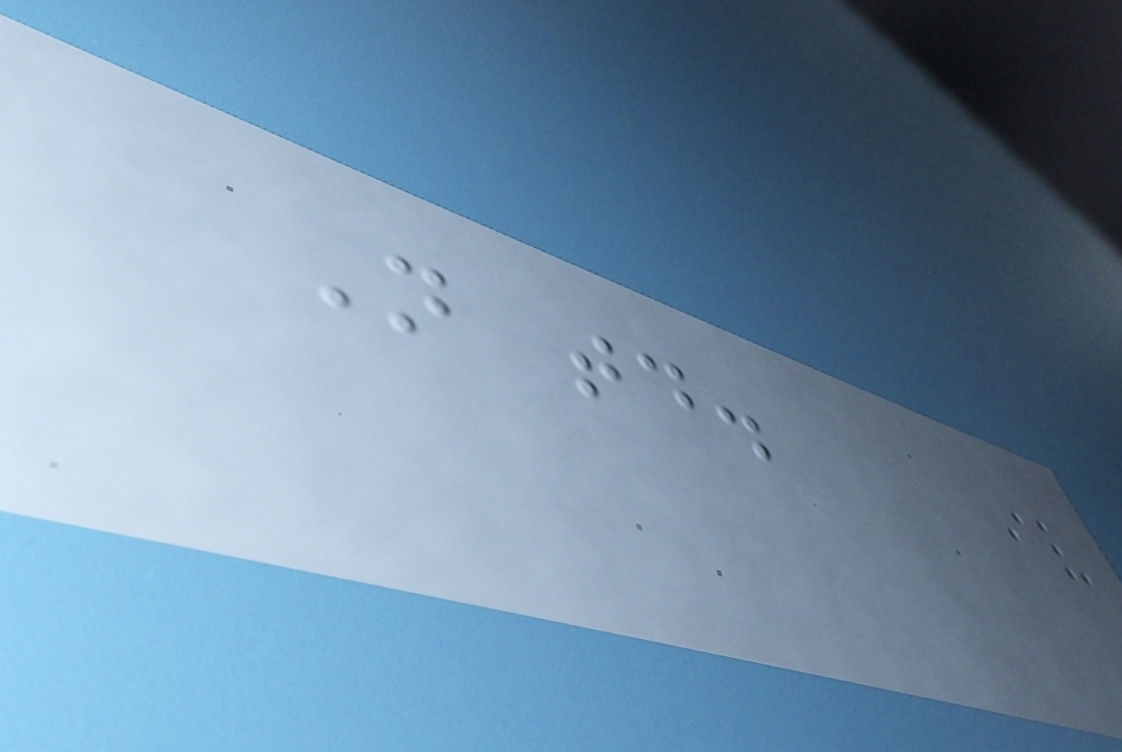Not today.
